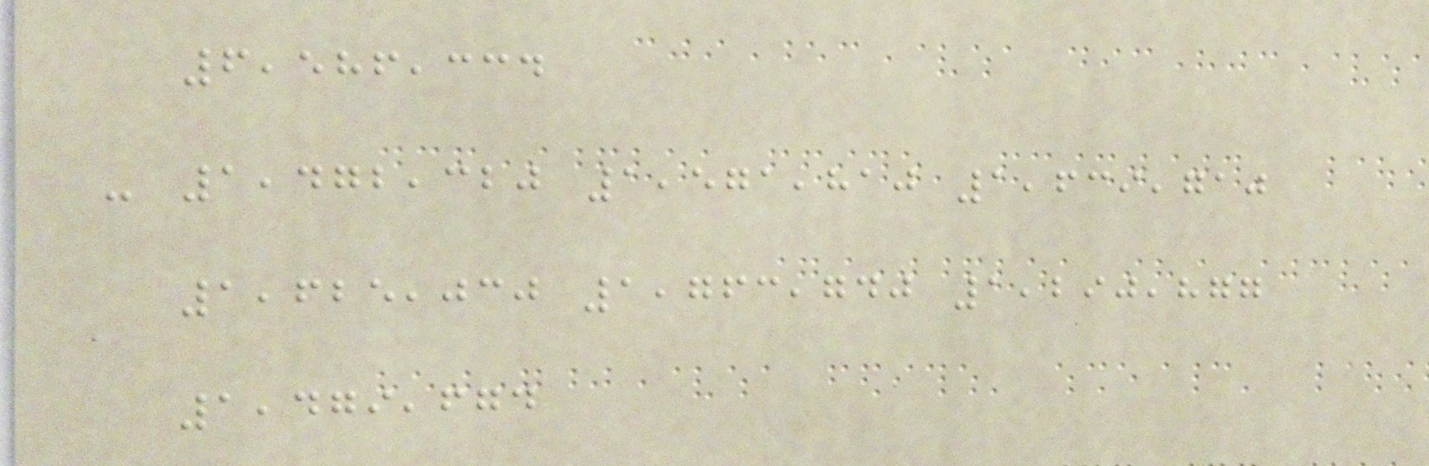6,586,334
- 1,472,320 1,571,810 1,639,710
1,625,030 1,763,740 1,290,877
1,479,674
